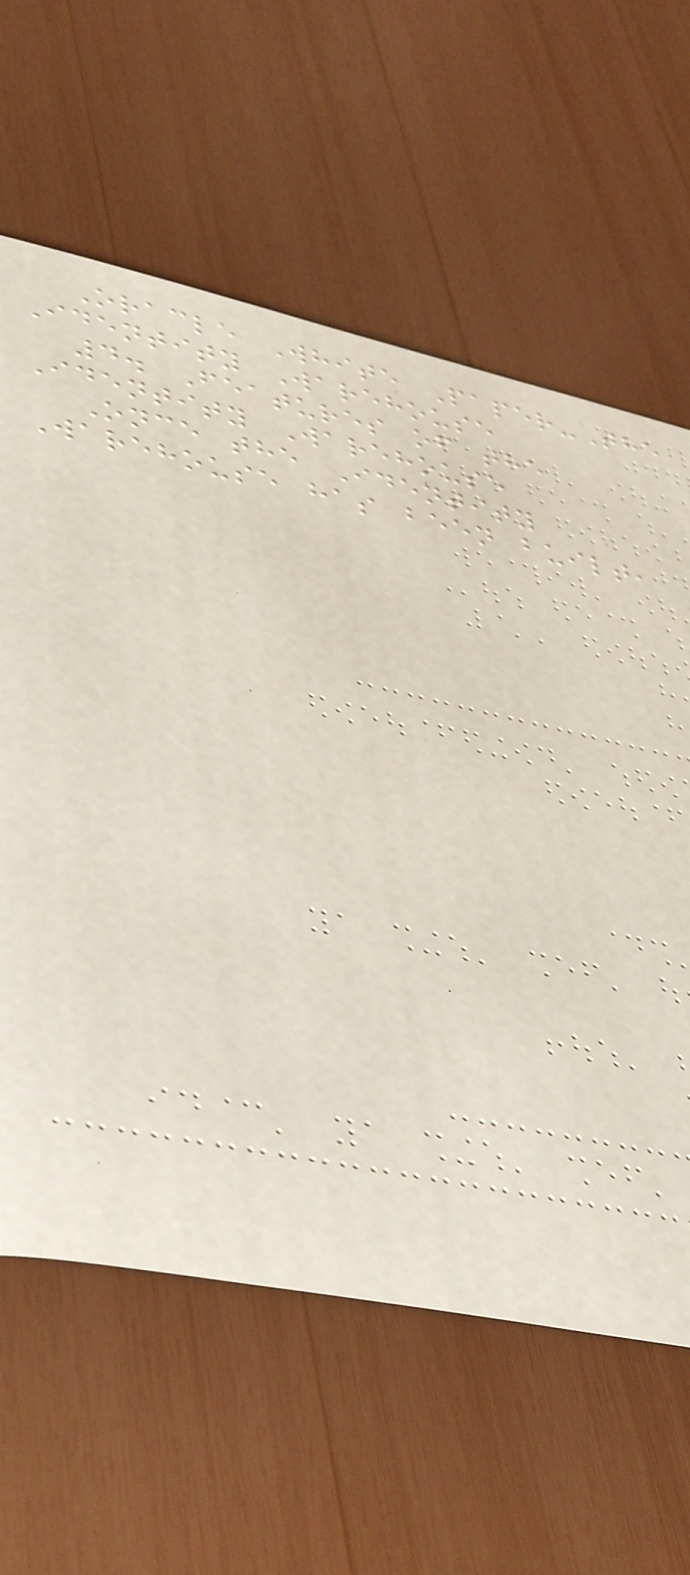Oracle White Paper-The
Identity Warehouse
4. Features of the
Identity Warehouse
Once the Identity
Warehouse has been built,
